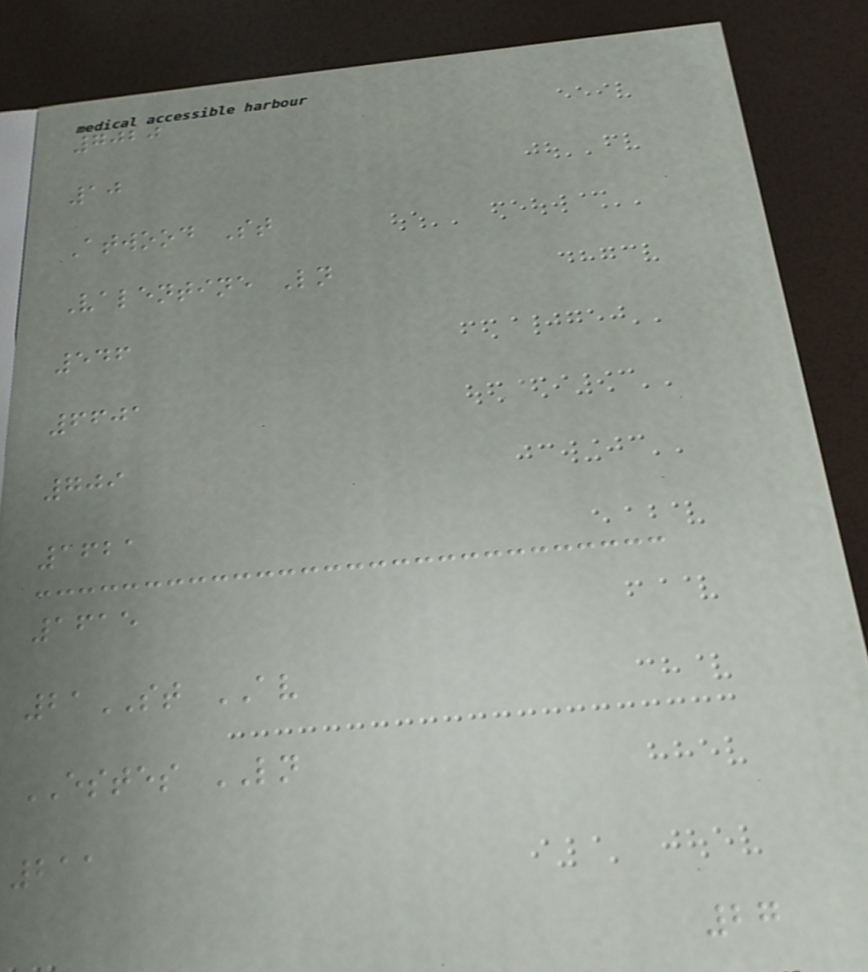7020
10
Atwood St
Valentine Ln
546
6601
709
1621
1615
21ST AV
ESTES LN
211
27
